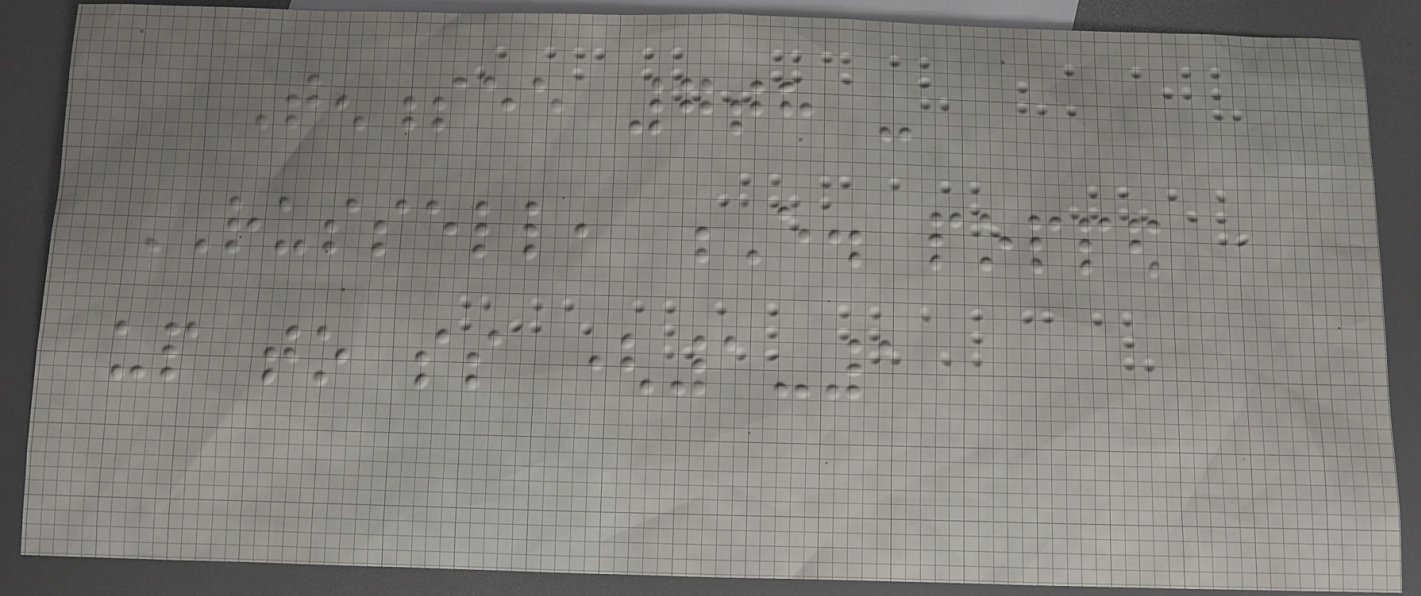Tennessee 7th -
RUSSELL, E. popped
up to ss (1-1
